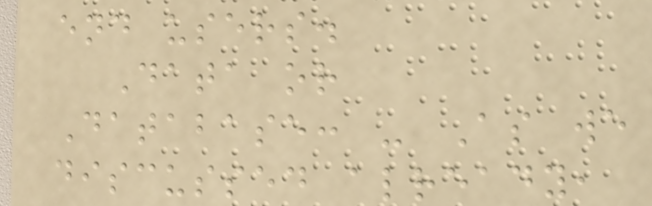end users.
Data or
Database: - As we
discussed already,
